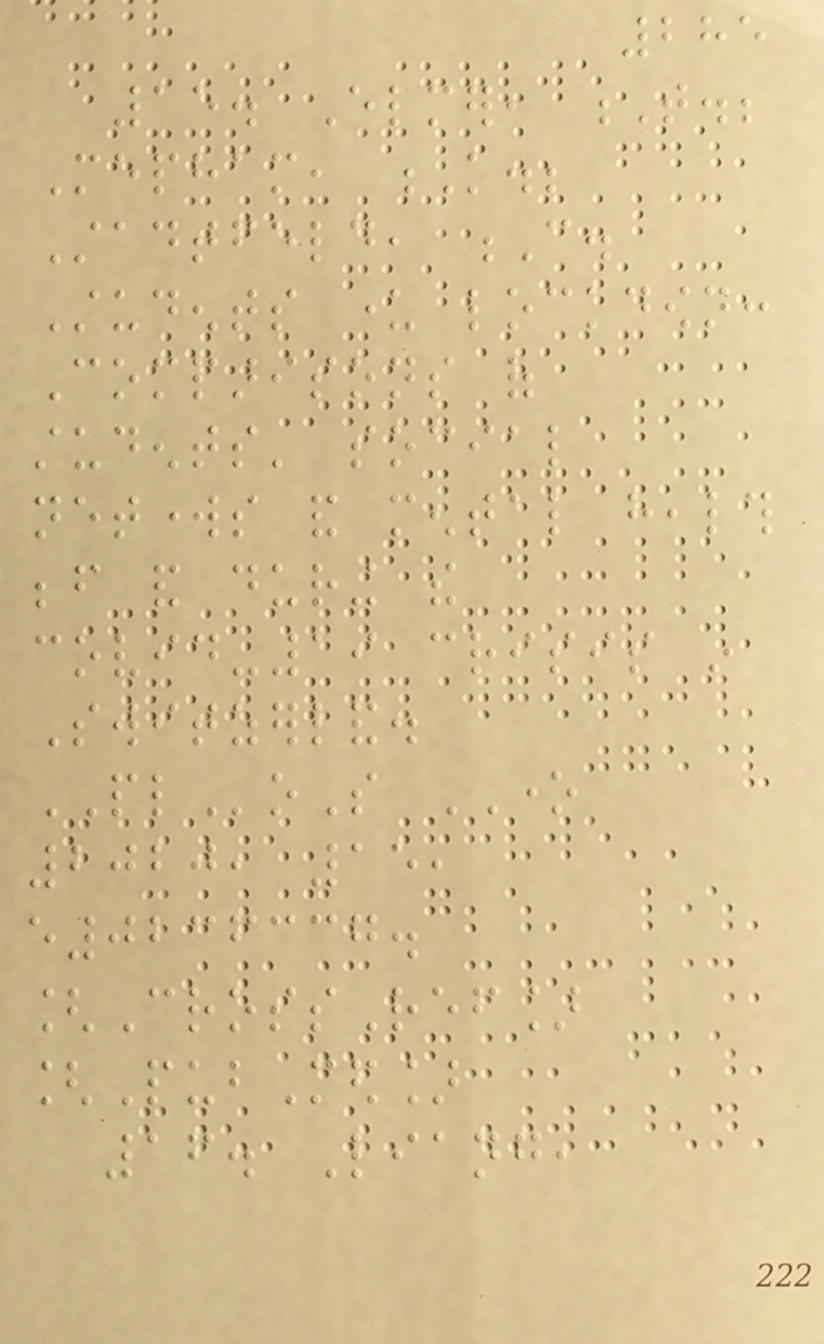285
15. Elmer, T.;
Mepham, K.;
Stadtfeld, C.
Students under lockdown:
Comparisons of
students' social
networks and mental health
before and during the
covid-19 crisis in
Switzerland.
PLoS ONE
2020, 15,
e0236337.
[CrossRef]
[PubMed]
16. Liang,
